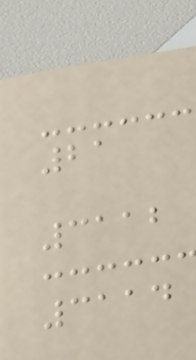21
3112
3114
